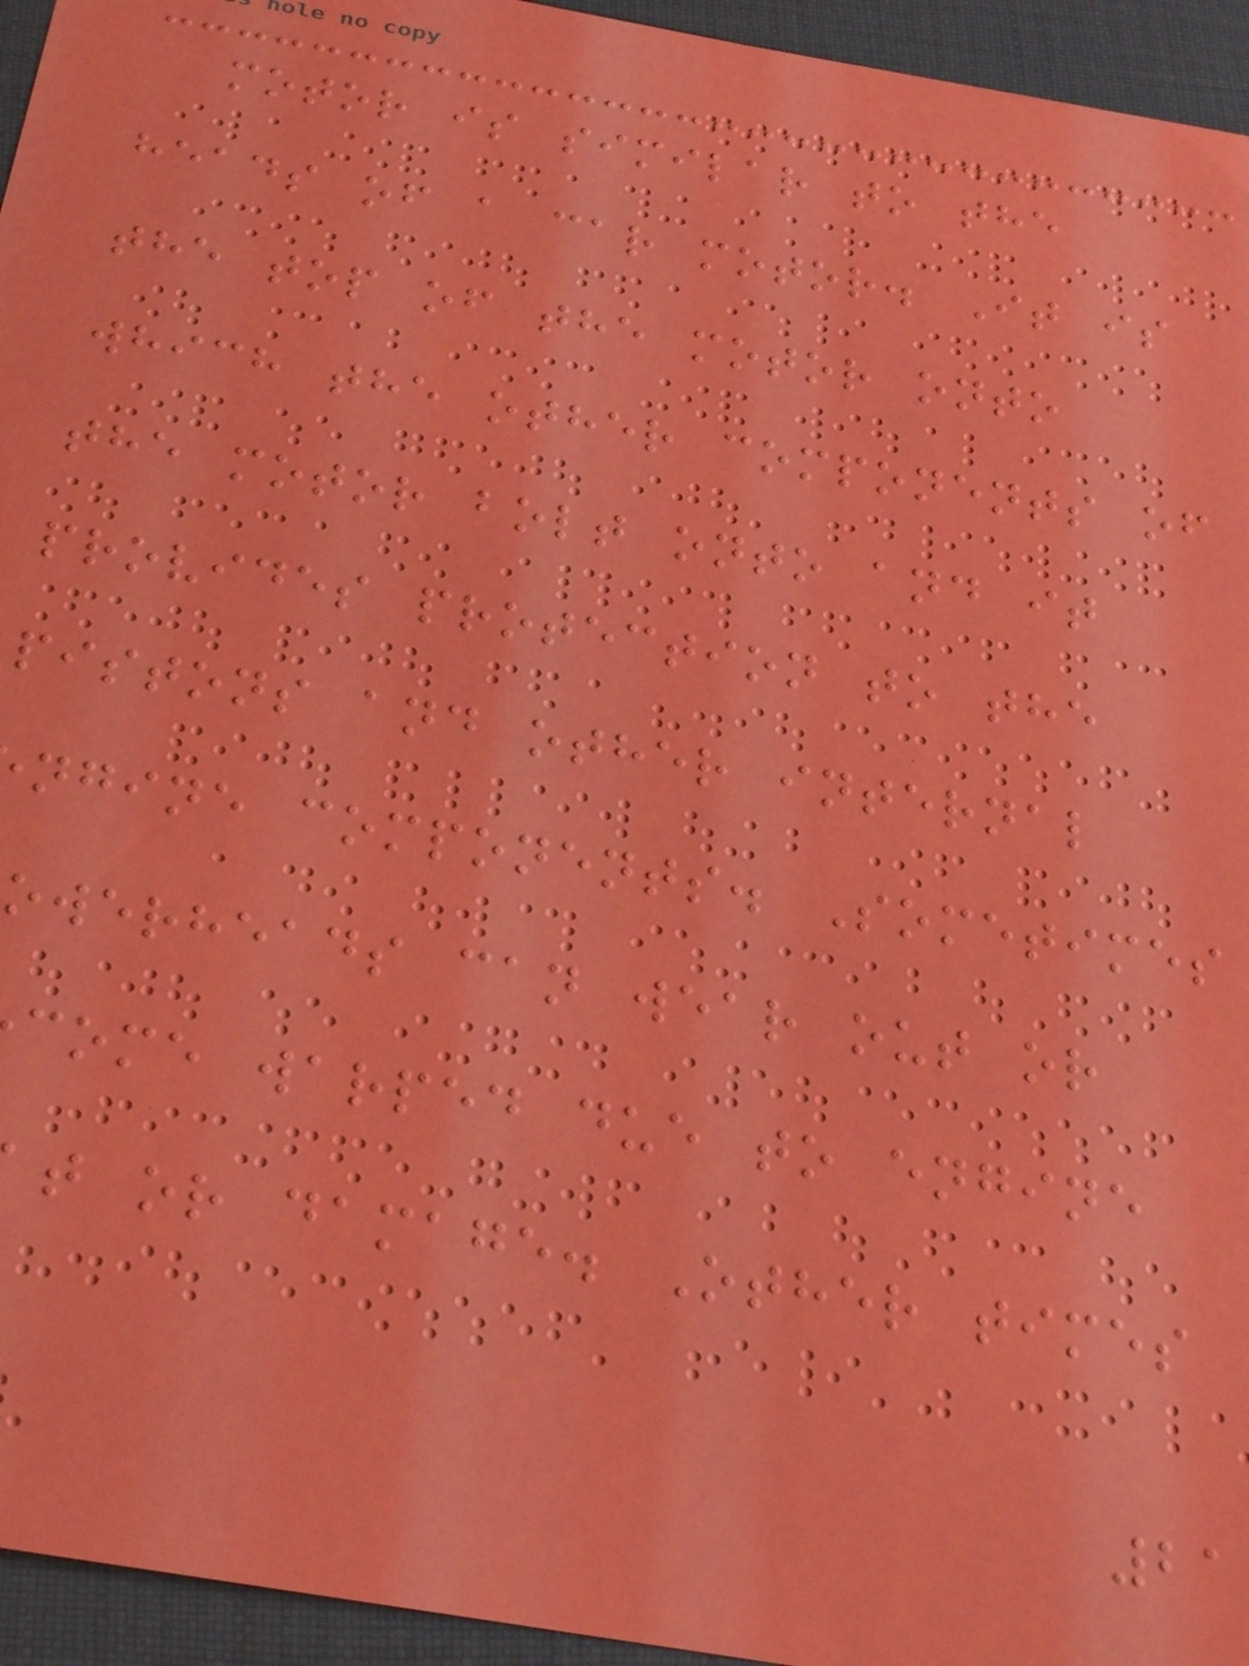motor is similar to the
heads of a car motor. It is
the top of the motor onto
which the other components of
the motor bolt onto and it
provides protection to the
pistons and other internal
ngine components. Sometimes
owerheads can wear out or
come warped due to engine
t or damage. Other times
